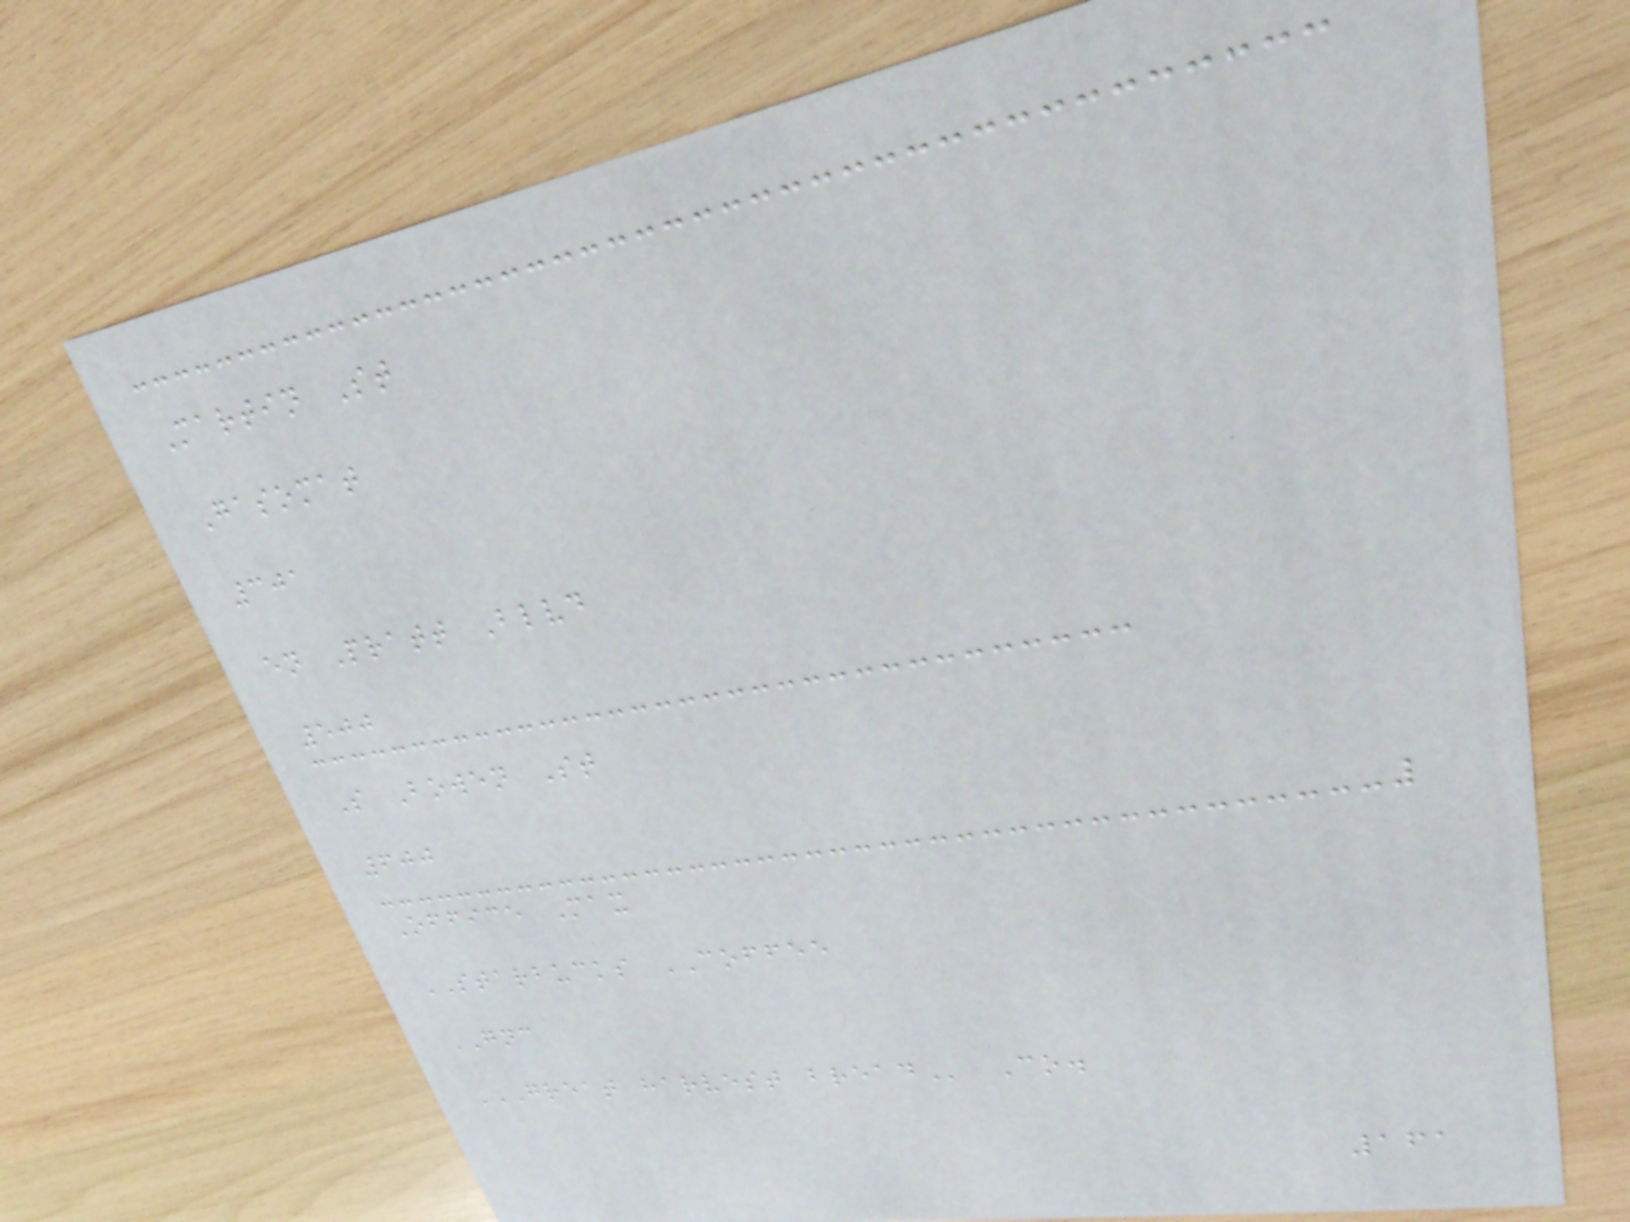Martin St
Gasomat
301
en Pratt Blvd
500
S Bowen St
600
Office Max
STARBUCKS COFFEE
GNC
GREAT HARVEST BREAD Co.
161
